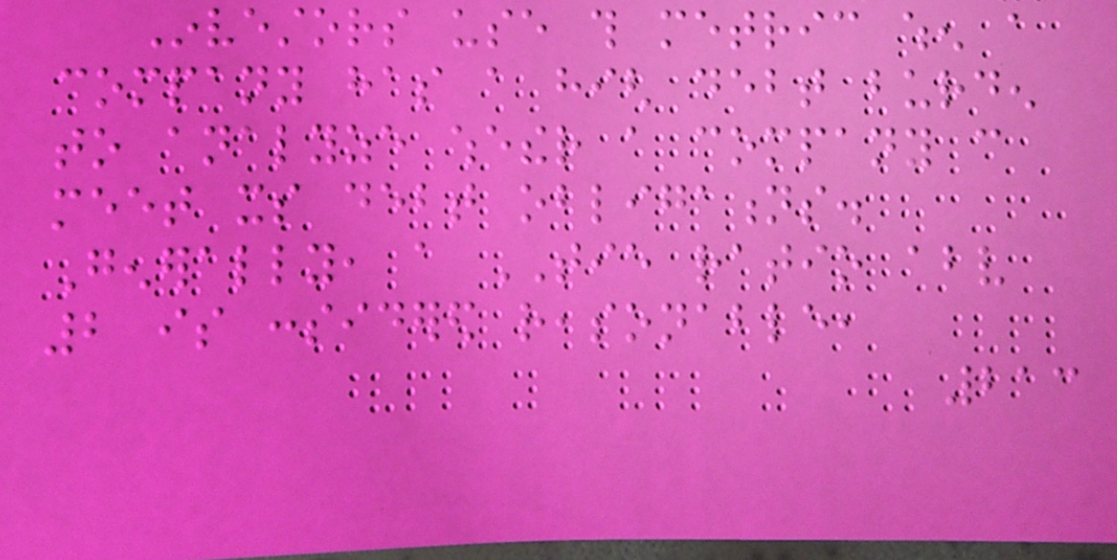Investors use this metric when a
company has a high debt burden
to analyze whether a company can
meet its debt obligations.
Generally, a TIE ratio above
2 is considered reasonable,
213
